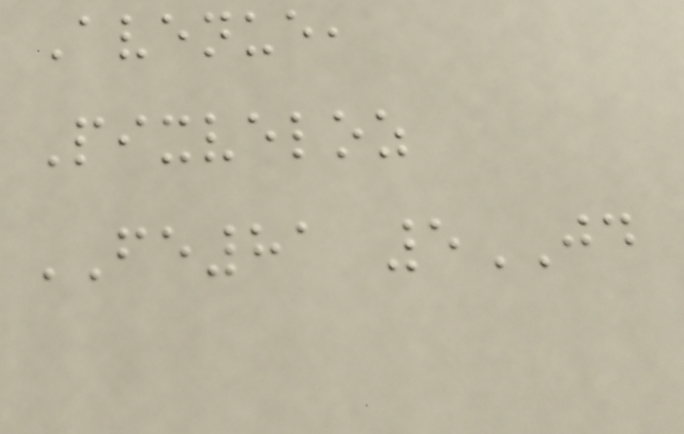Avenue,
Pixveloz
FE81 5JD
